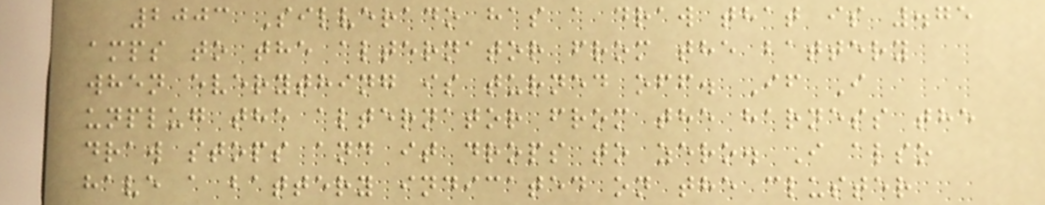2003 Silverado has a draw that is .75
amps to the alternator from the battery
when everything is turned off. If I
unplug the alternator from the harness the
draw stops and it drops to zero. I also
have a battery indicated on the cluster
